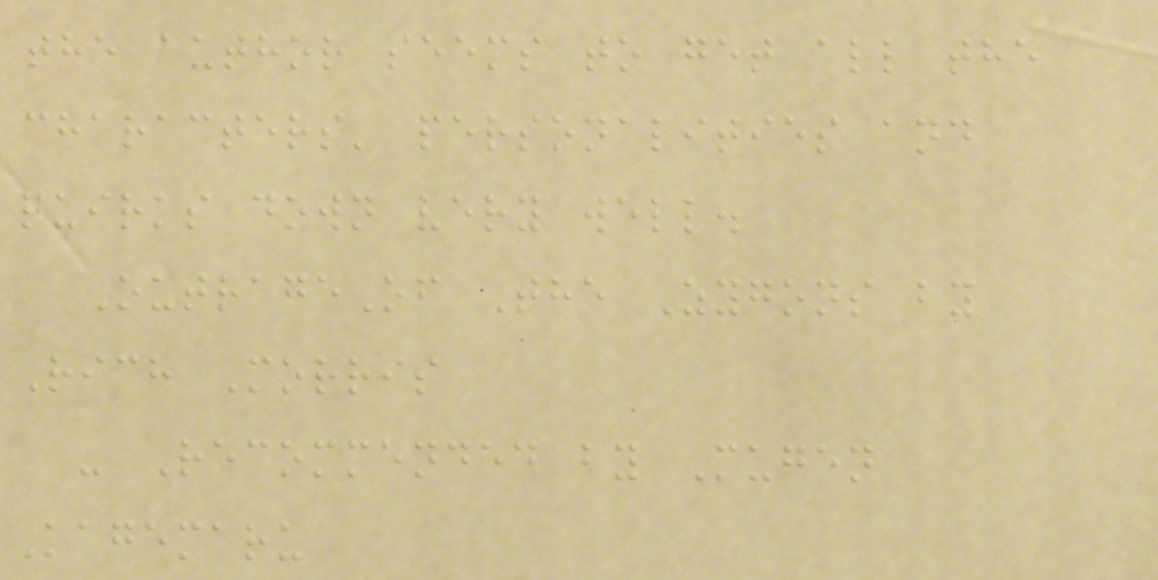the author seems to get all the
characters' personalities and
quirks down very well.
OutrageOf The Zygons by
Rich Morris
- Recommended by Mugen
Kagemaru
